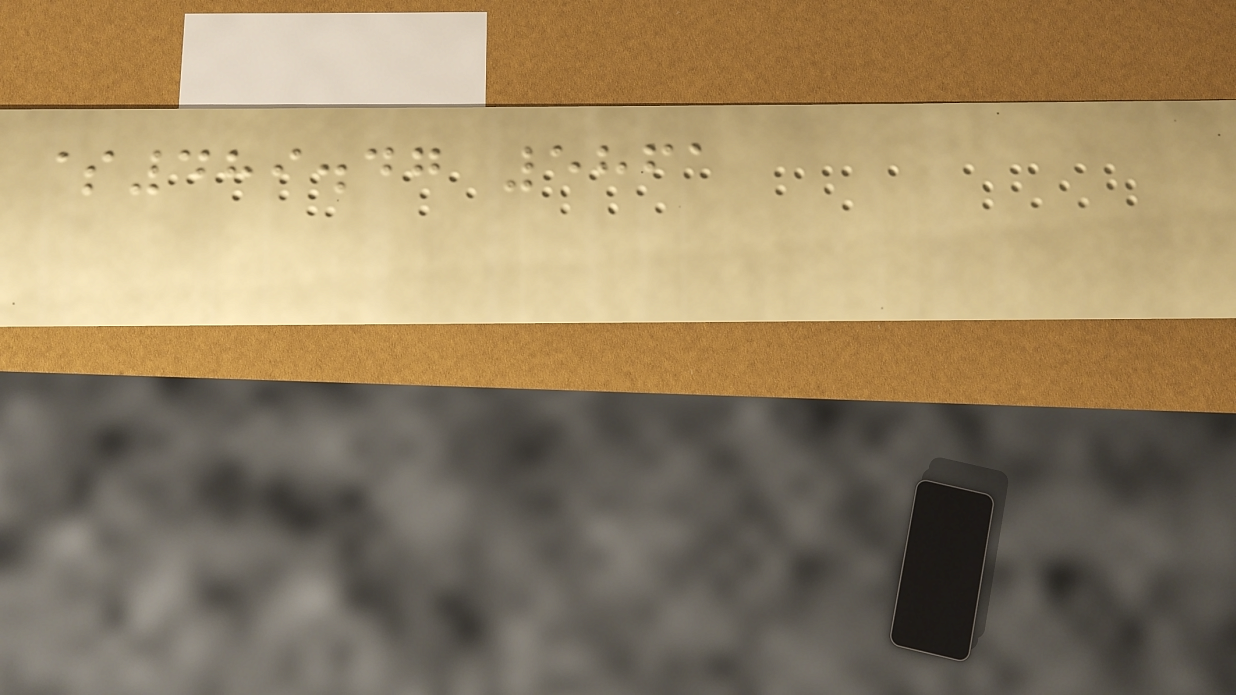$489.47 5861
